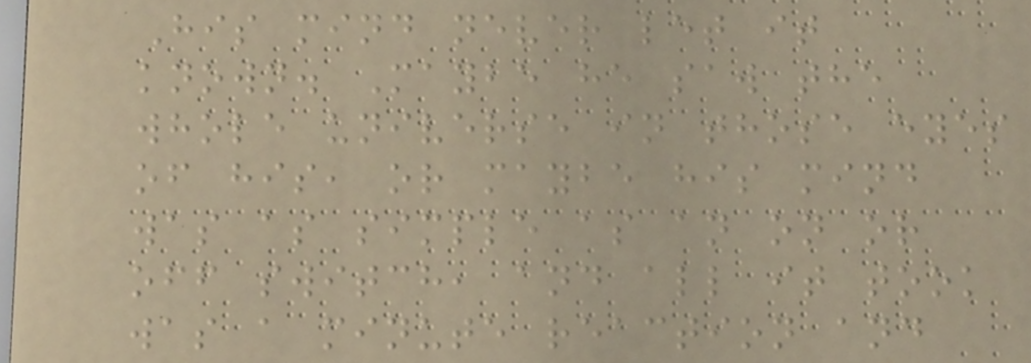His mind never let it
known. Maybe he saw the
whole universe in those eyes
of his, or maybe his mind
was as simple as an on or
off switch, and all it took
was a minute reaction and
